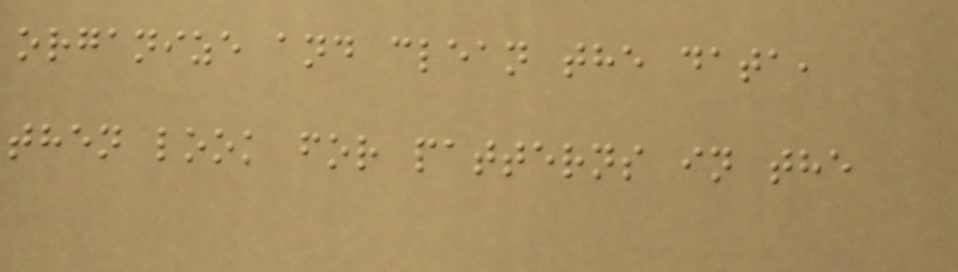organize and clean the data,
then look for patterns in the
